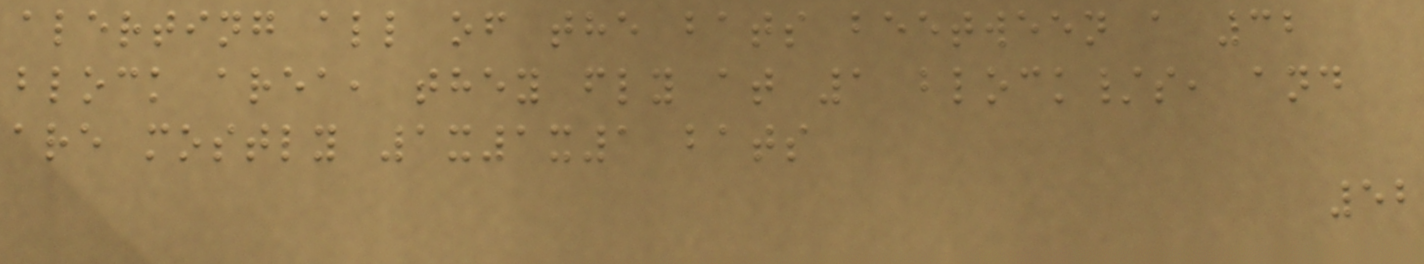alerting all of the bats beetween a 32
block area, they fly at 1 block/s, and
are mostly 1x1x1 bats
52
